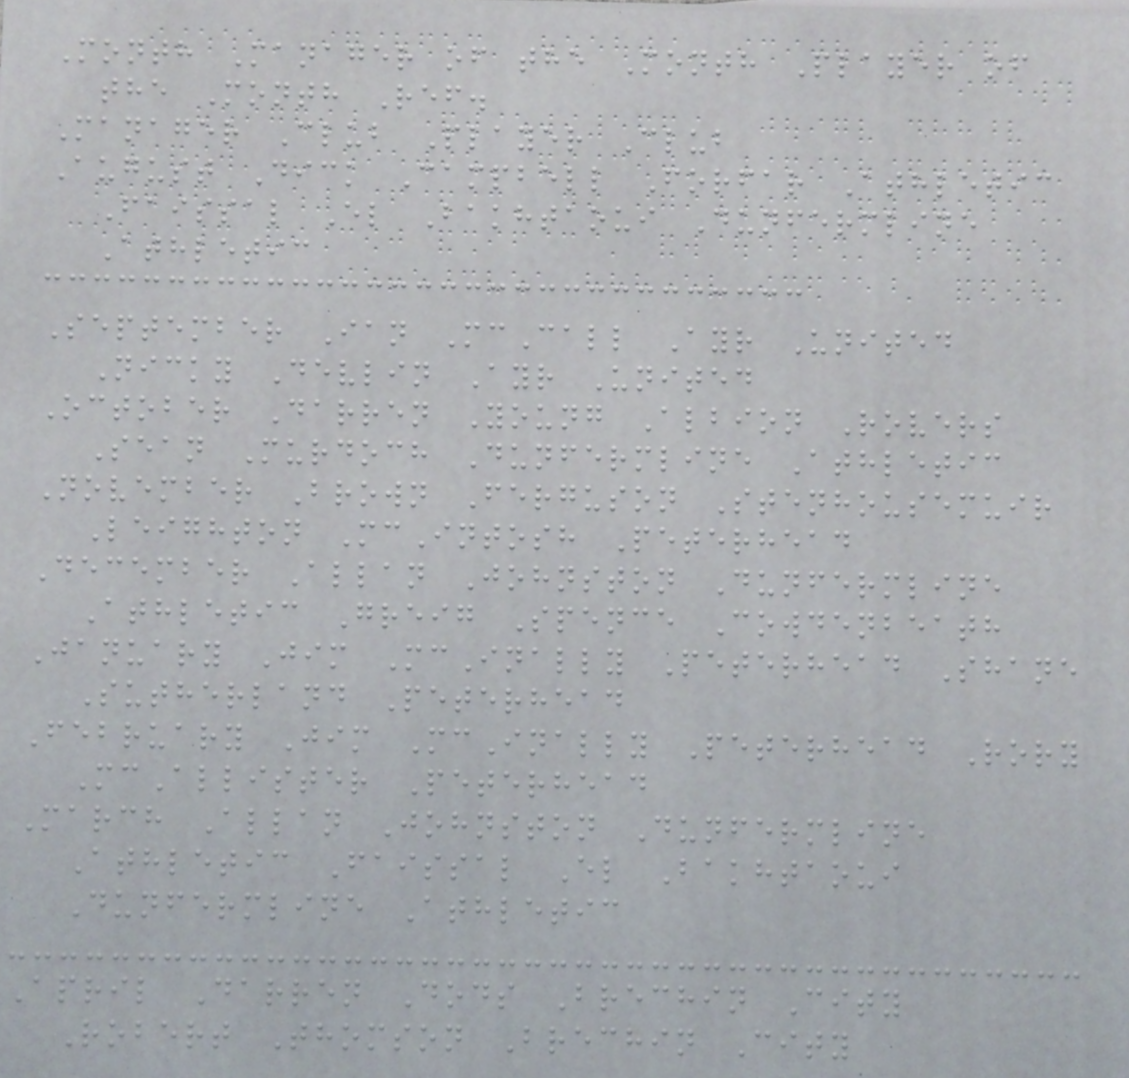Month Manager of the Month Player of
the Month Ref.
Manager Club Player Club
August Dick Campbell Forfar Athletic
Faissal El Bakhtaoui Dunfermline
Athletic
September Ian McCall Ayr United
Nicky Devlin Ayr United
October Darren Young Albion Rovers
Sean Murdoch Dunfermline Athletic
November Brown Ferguson Stenhousemuir
Leighton McIntosh Peterhead
December Allan Johnston Dunfermline
Athletic Greig Spence Cowdenbeath
January Jim McInally Peterhead Shane
Sutherland Peterhead
February Jim McInally Peterhead Rory
McAllister Peterhead
March Allan Johnston Dunfermline
Athletic Faissal El Bakhtaoui
Dunfermline Athletic
April Darren Dods Brechin City
Robert Thomson Brechin City
